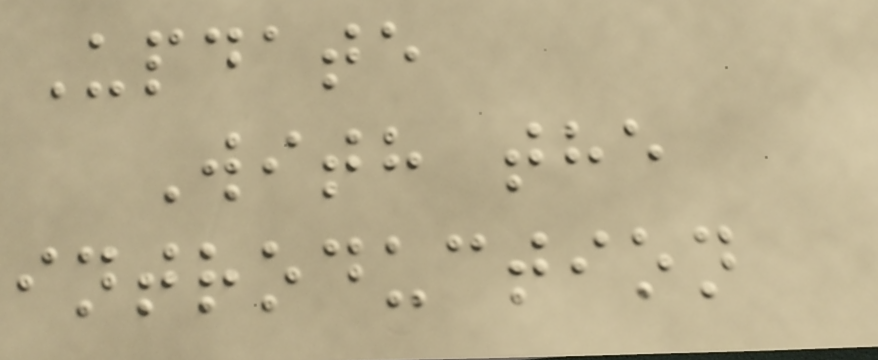Update
With the
introduction
